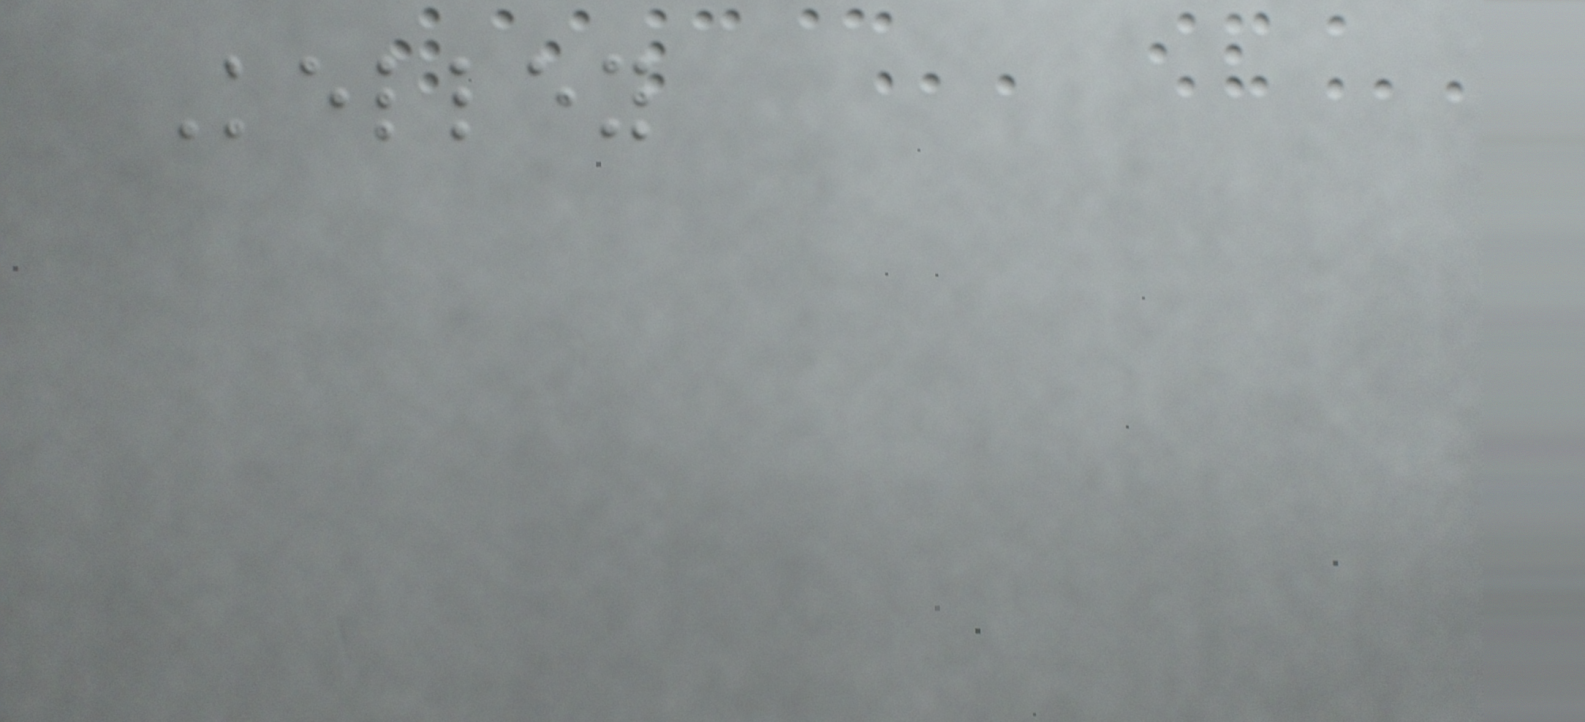Kelley
